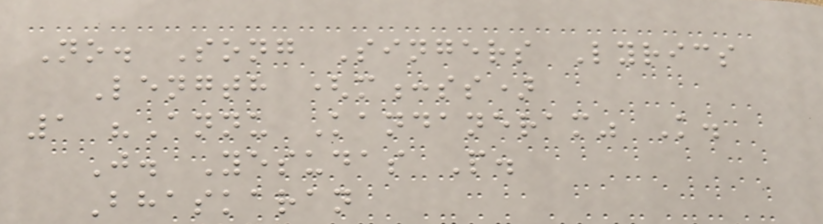No. Song Singers Lyrics
Length (m:ss)
1 "Annu Kandaneram" K.
J. Yesudas P.
Bhaskaran
